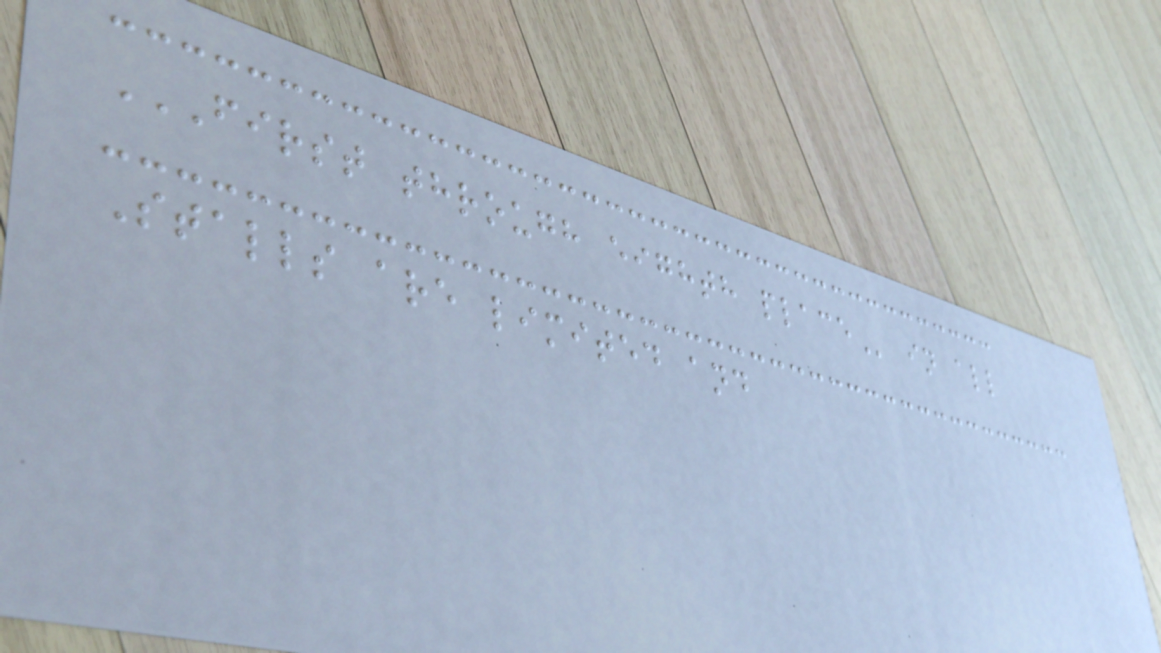FIRST THROUGH EIGHTH PLACE in all
Stalls are limited and
